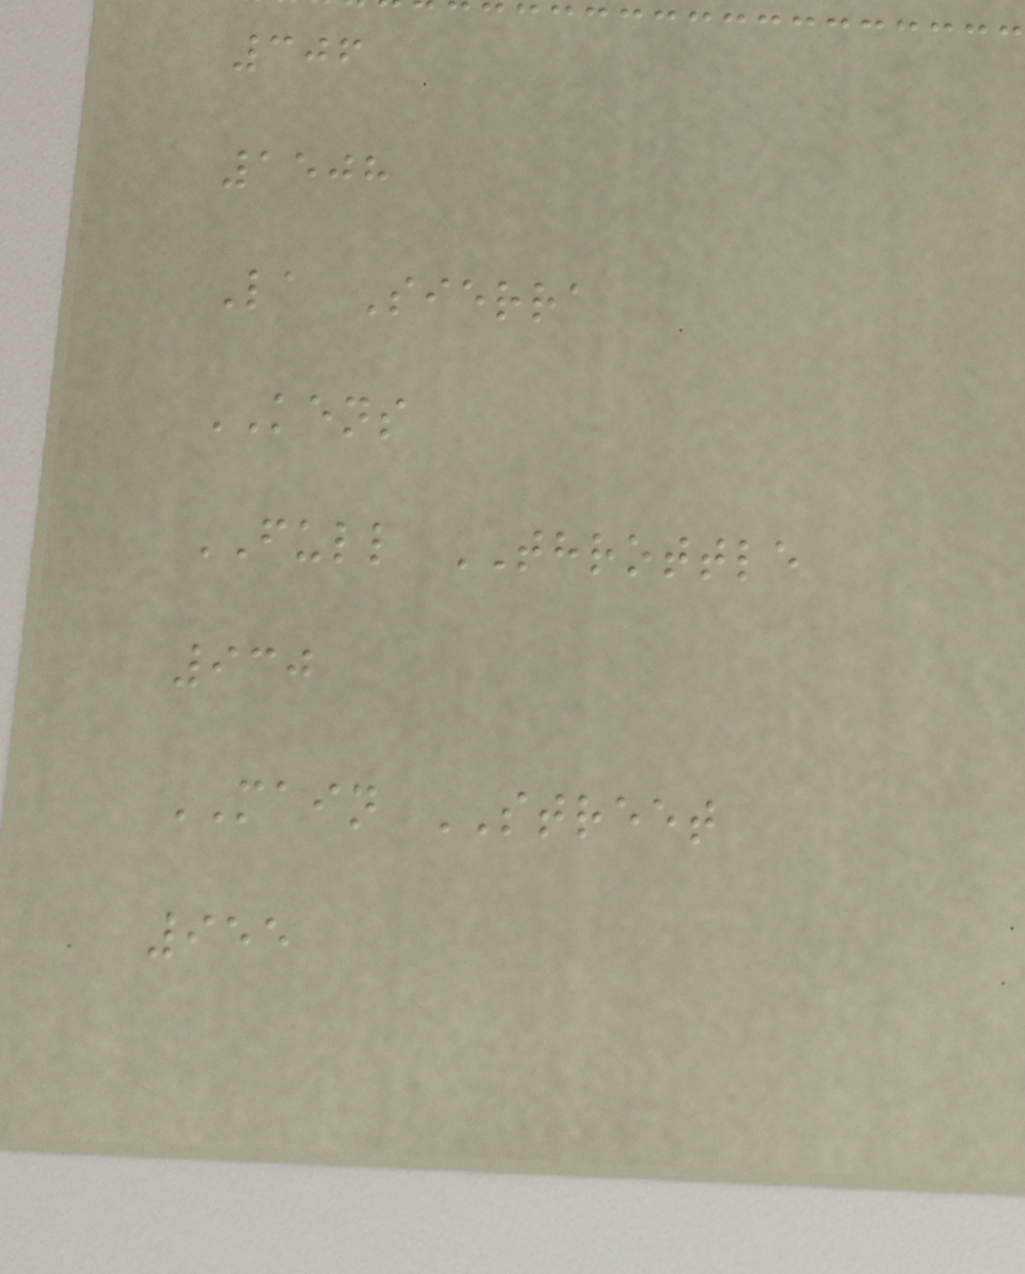306
1508
La Sierra
KENS
FULL THROTTLE
930
MAIN STREET
955
